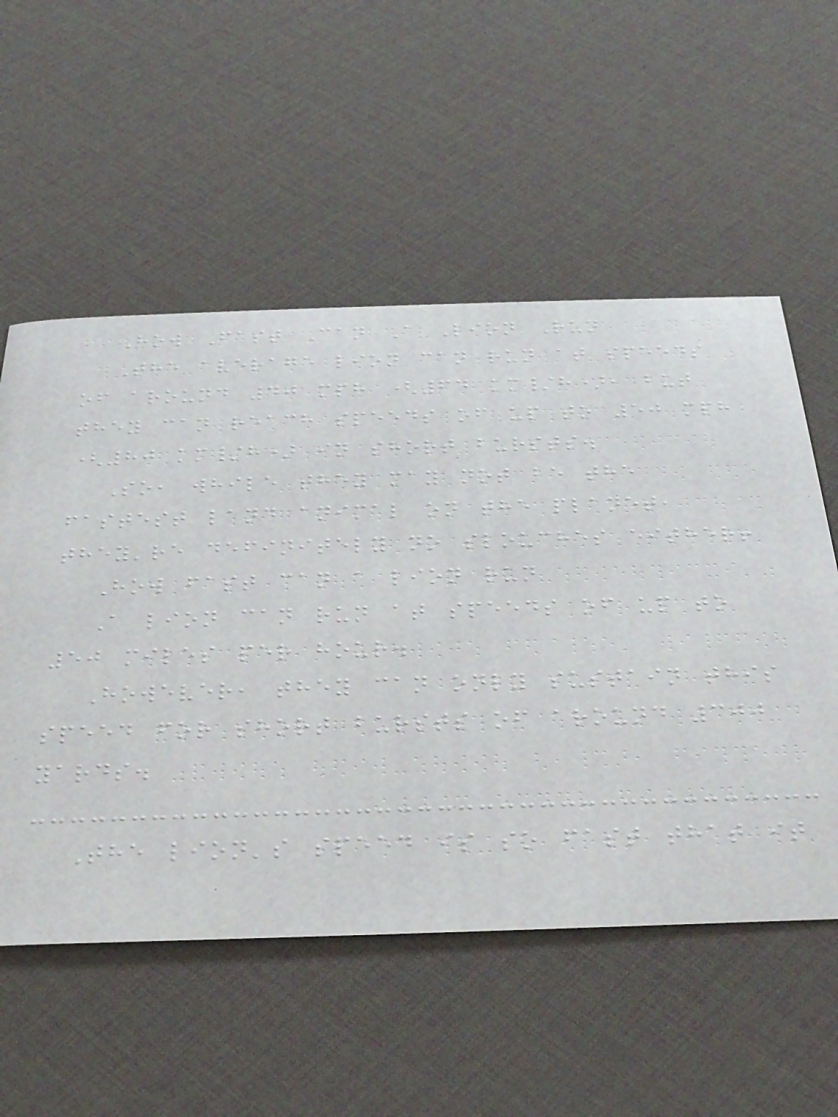How Fast Can A Lion Run
The average lion can run at speeds
of around 40 mph (64 km/h), but
they can reach speeds of up to 50 mph
(80 km/h) in short bursts.
So, while they may not be the
fastest land animal on the planet,
they're definitely no slouches either!
How fast can a lion run
A lion can run at speeds of up to
50 miles per hour.
However, they can only sustain this
speed for short bursts of around 300
yards.
The lion's speed is so fast that it
